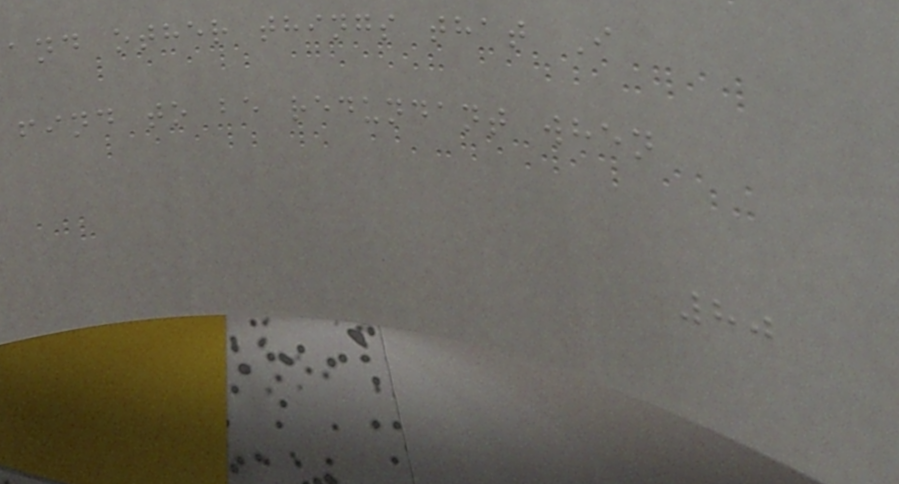and other things that I
find to be redundant when
80
